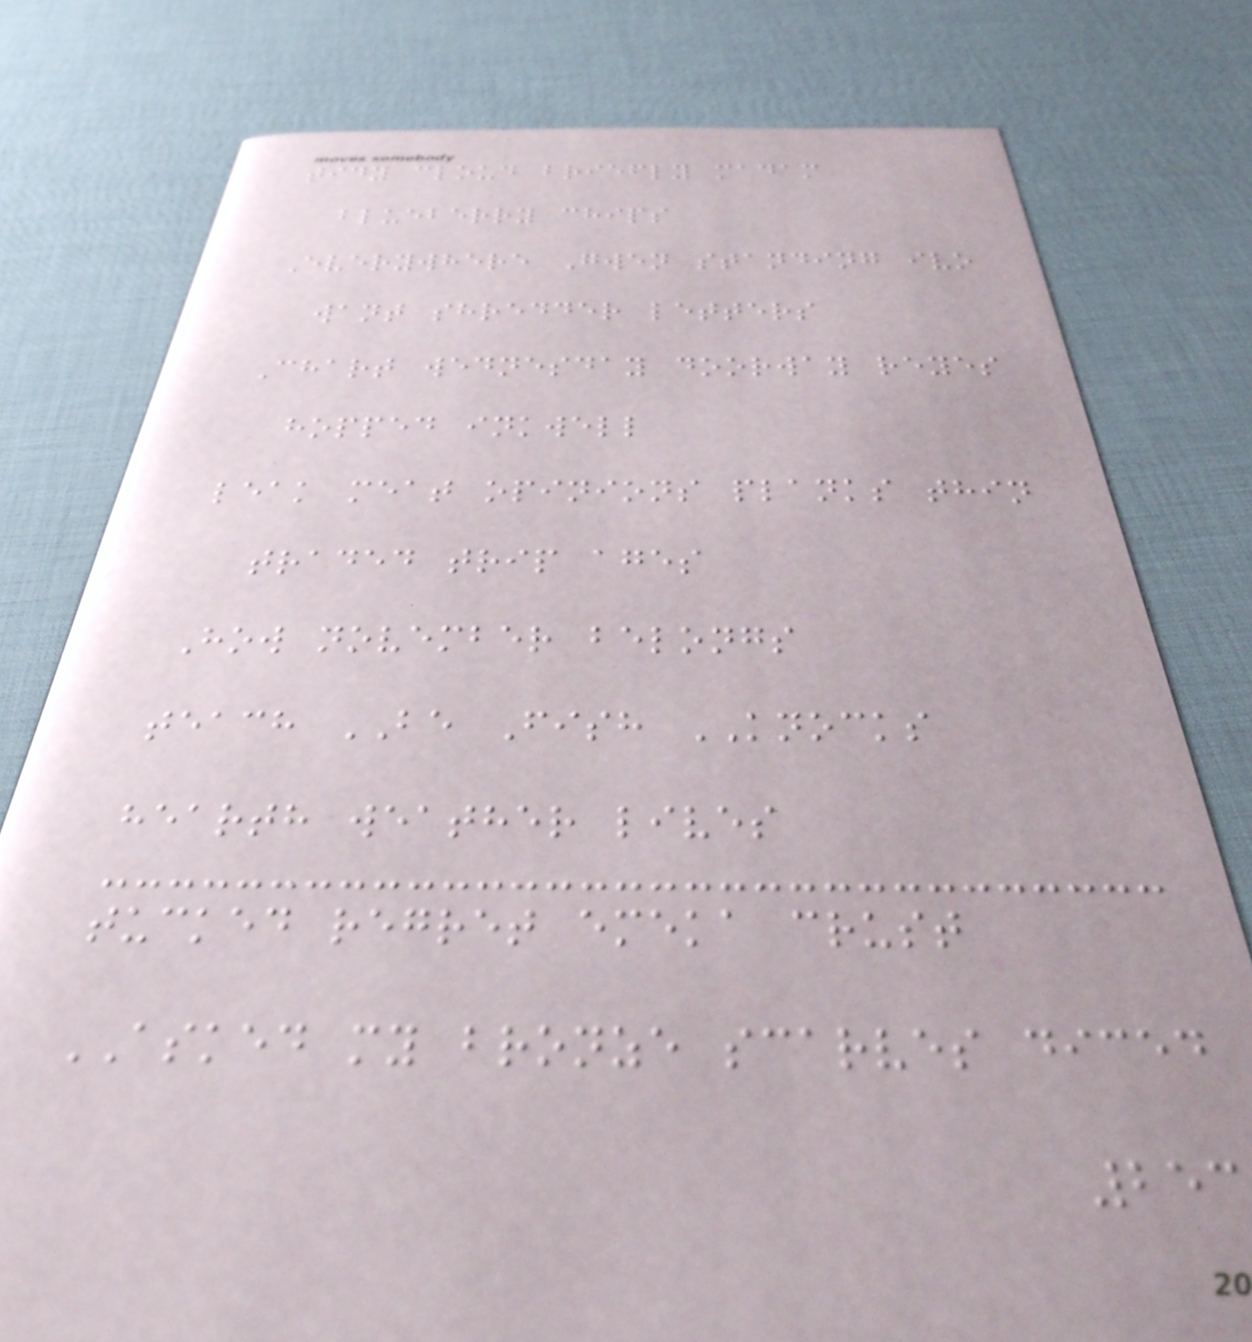tidy cloud briefly madam
blueberry chips
Everywhere Gwen standing ivo
want shredder letters
Chart wednesday doorway reyes
hopped inkwell
leak meat opinions planks thin
traded trip ages
How november belongs
teach BE Fish KNOCKS
hearth weather lives
tucked regret emeka crust
ASKED my bronze scarves diced
253
